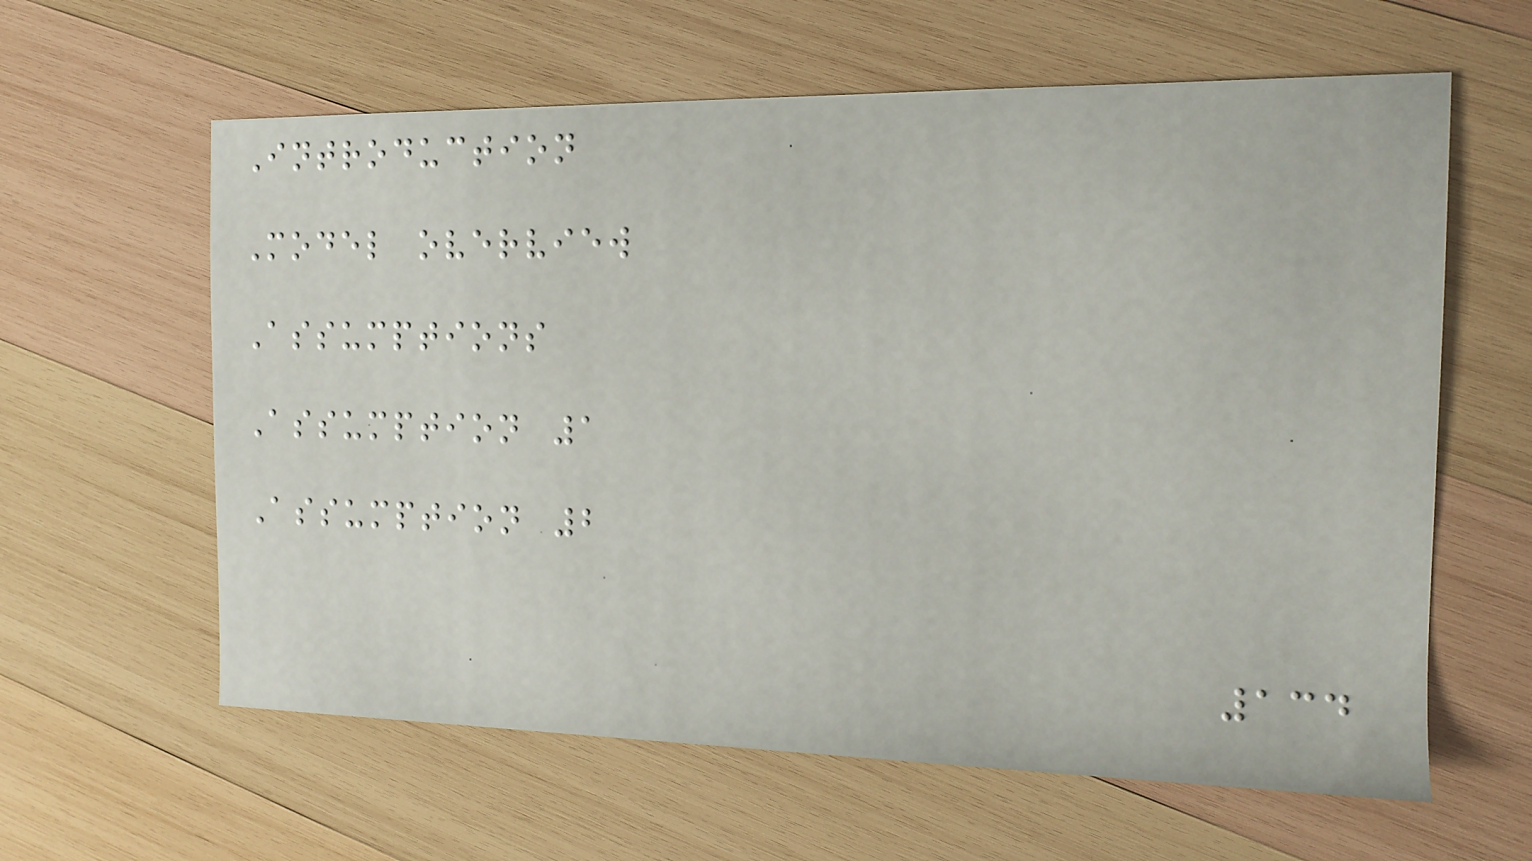Introduction
Model overview
Assumptions
Assumption 1
Assumption 2
134
